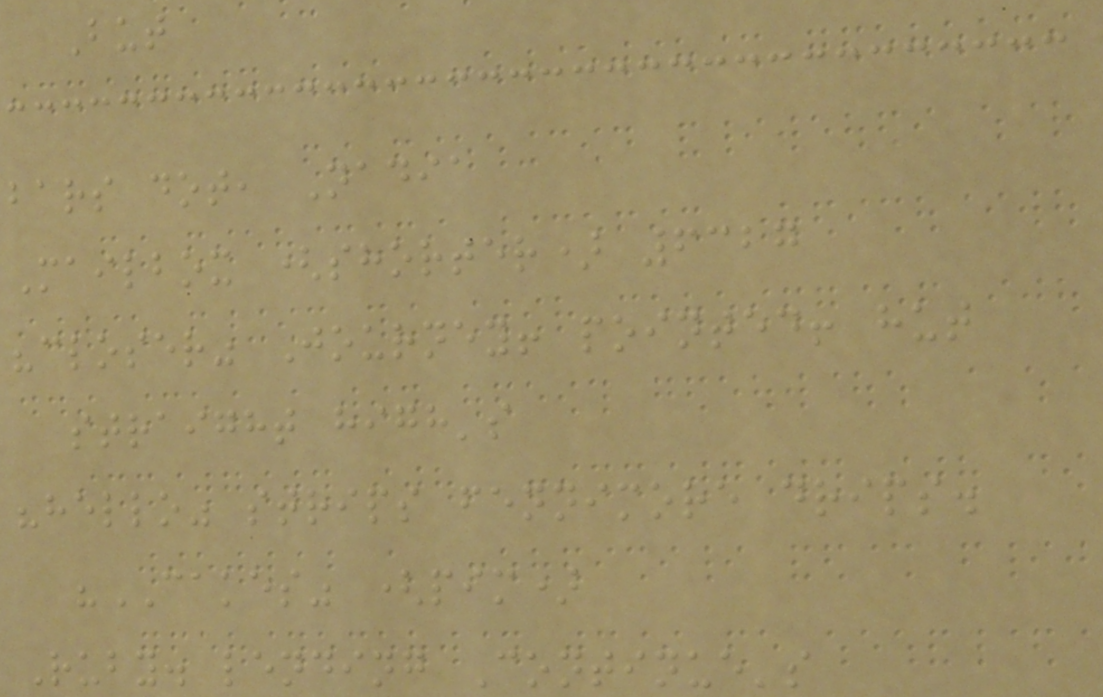But
bars dot, Nadia
Mailbox (shorter) 6327
"closer" Journey! pointed! hut
straight high's
"hello" strips fennimore drips.
"CAKES" (pim)
Ruby. lending Continue's
